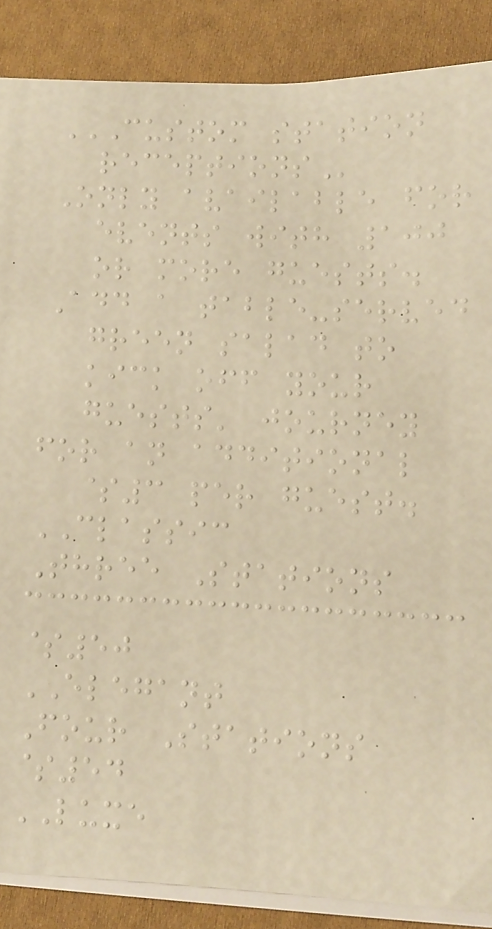CUSTOM STATION
RECEPTIONS
Only available for
events with 100
or more guests.
Add a table-served
green salad to
kick off your
guests' journey
for an additional
$3 per guest.
CLASSIC
Three Stations
$50
ELEGANT
Four Stations
$54
LUXE
